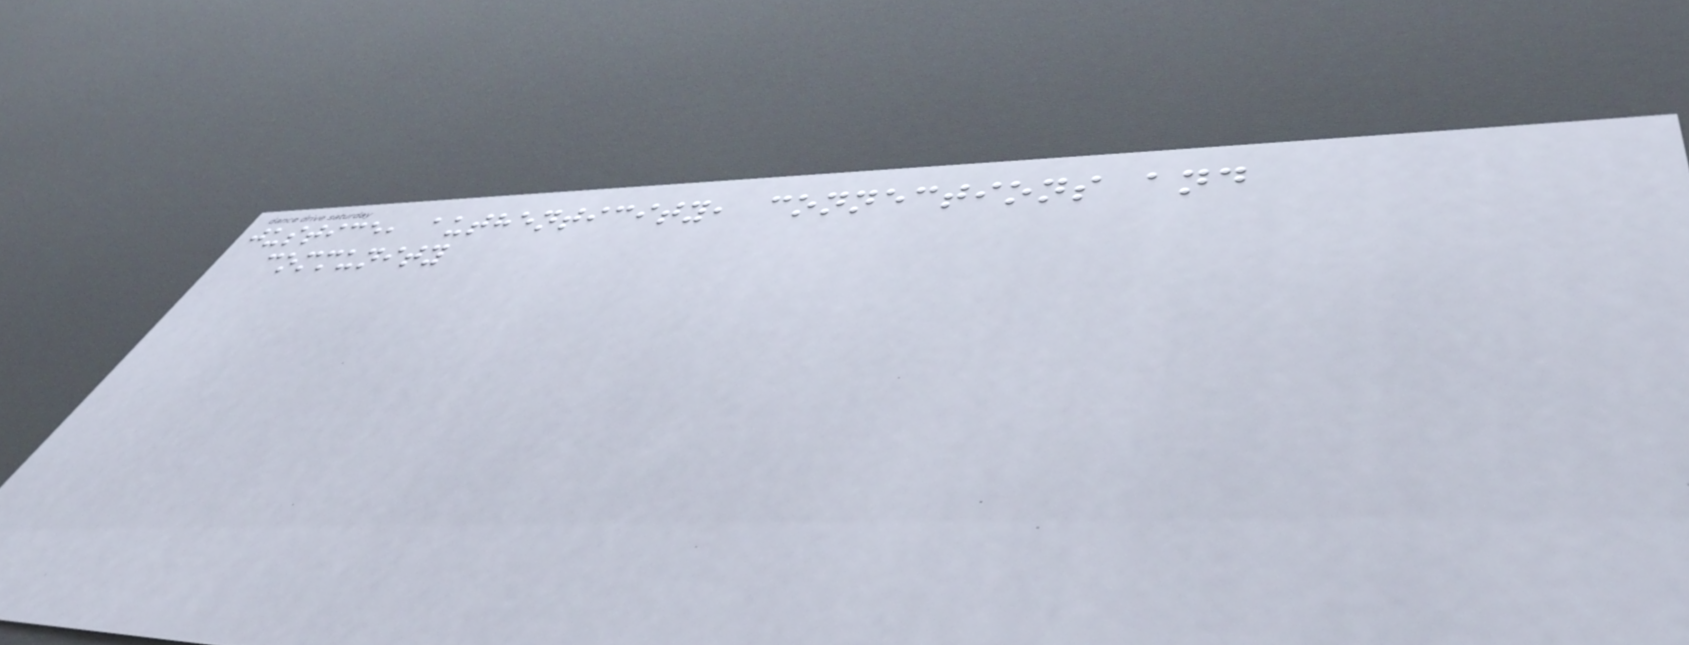justice, authenticity, connections and
community
